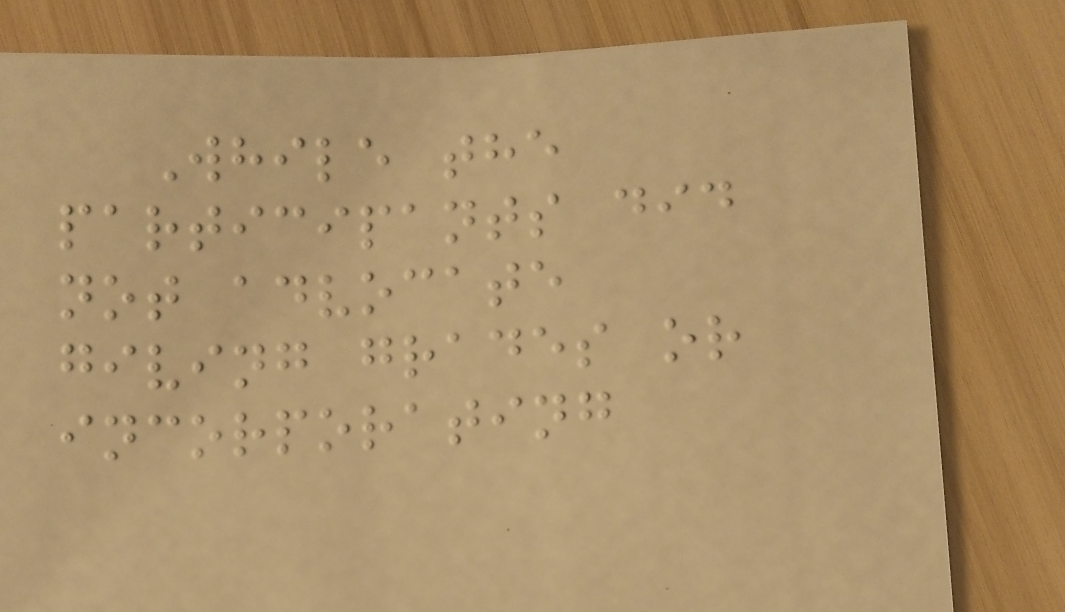While the
participants did
not advocate
giving grades or
incorporating
